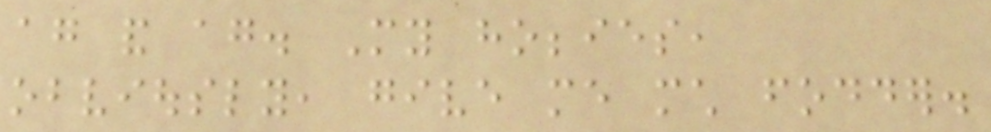again and again. My hobbies,
obviously, give me much fodder.
